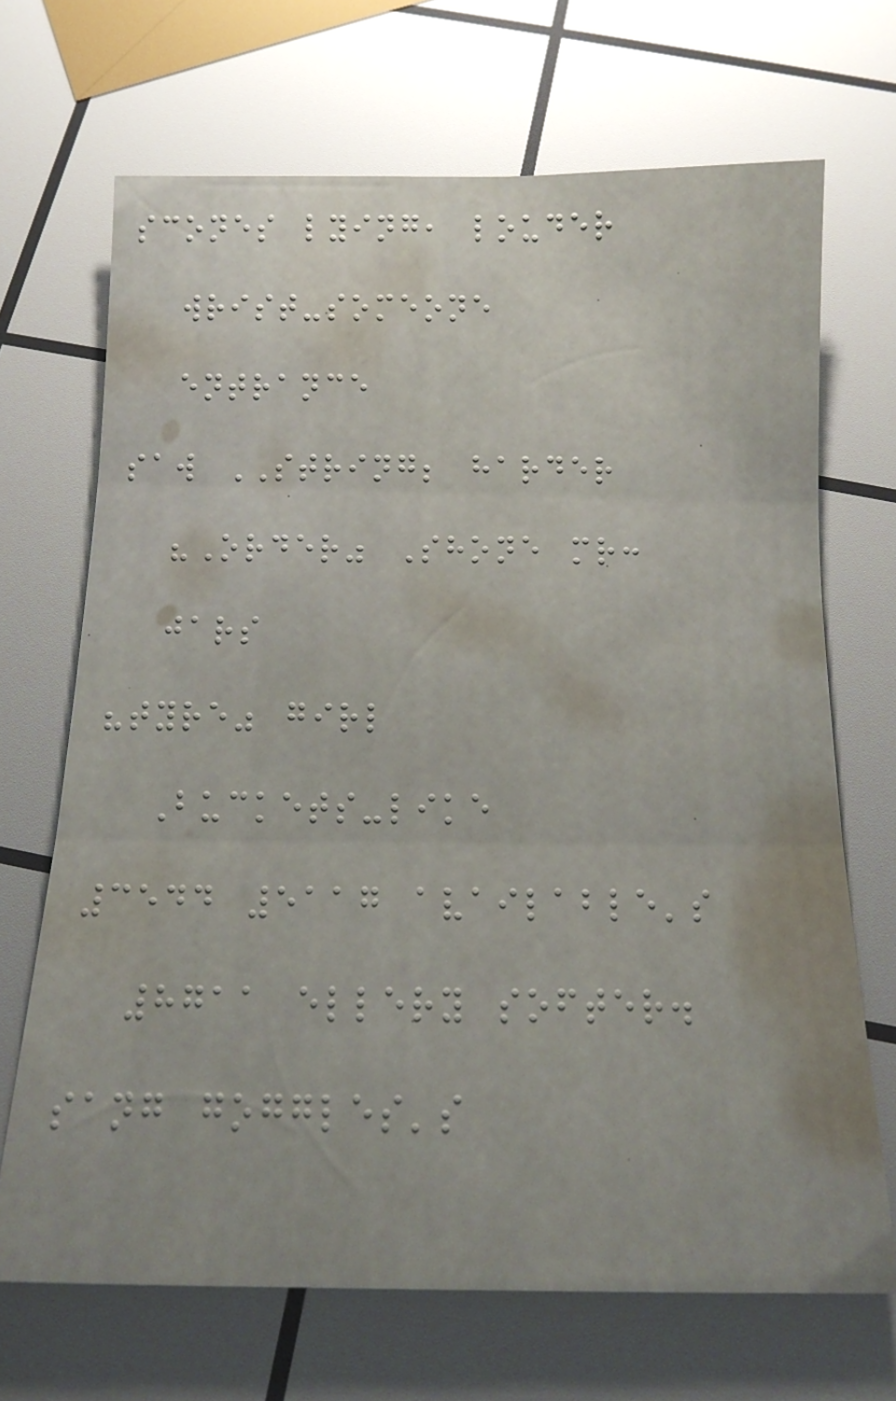scones lying, louder
wrist-someone
entrance
saw STRING; harder
"Order" Shone mr:
jars
"tyre" girl
Buckets-like
3544 5117 available's
8711 ellery softer.
sang goggles's
